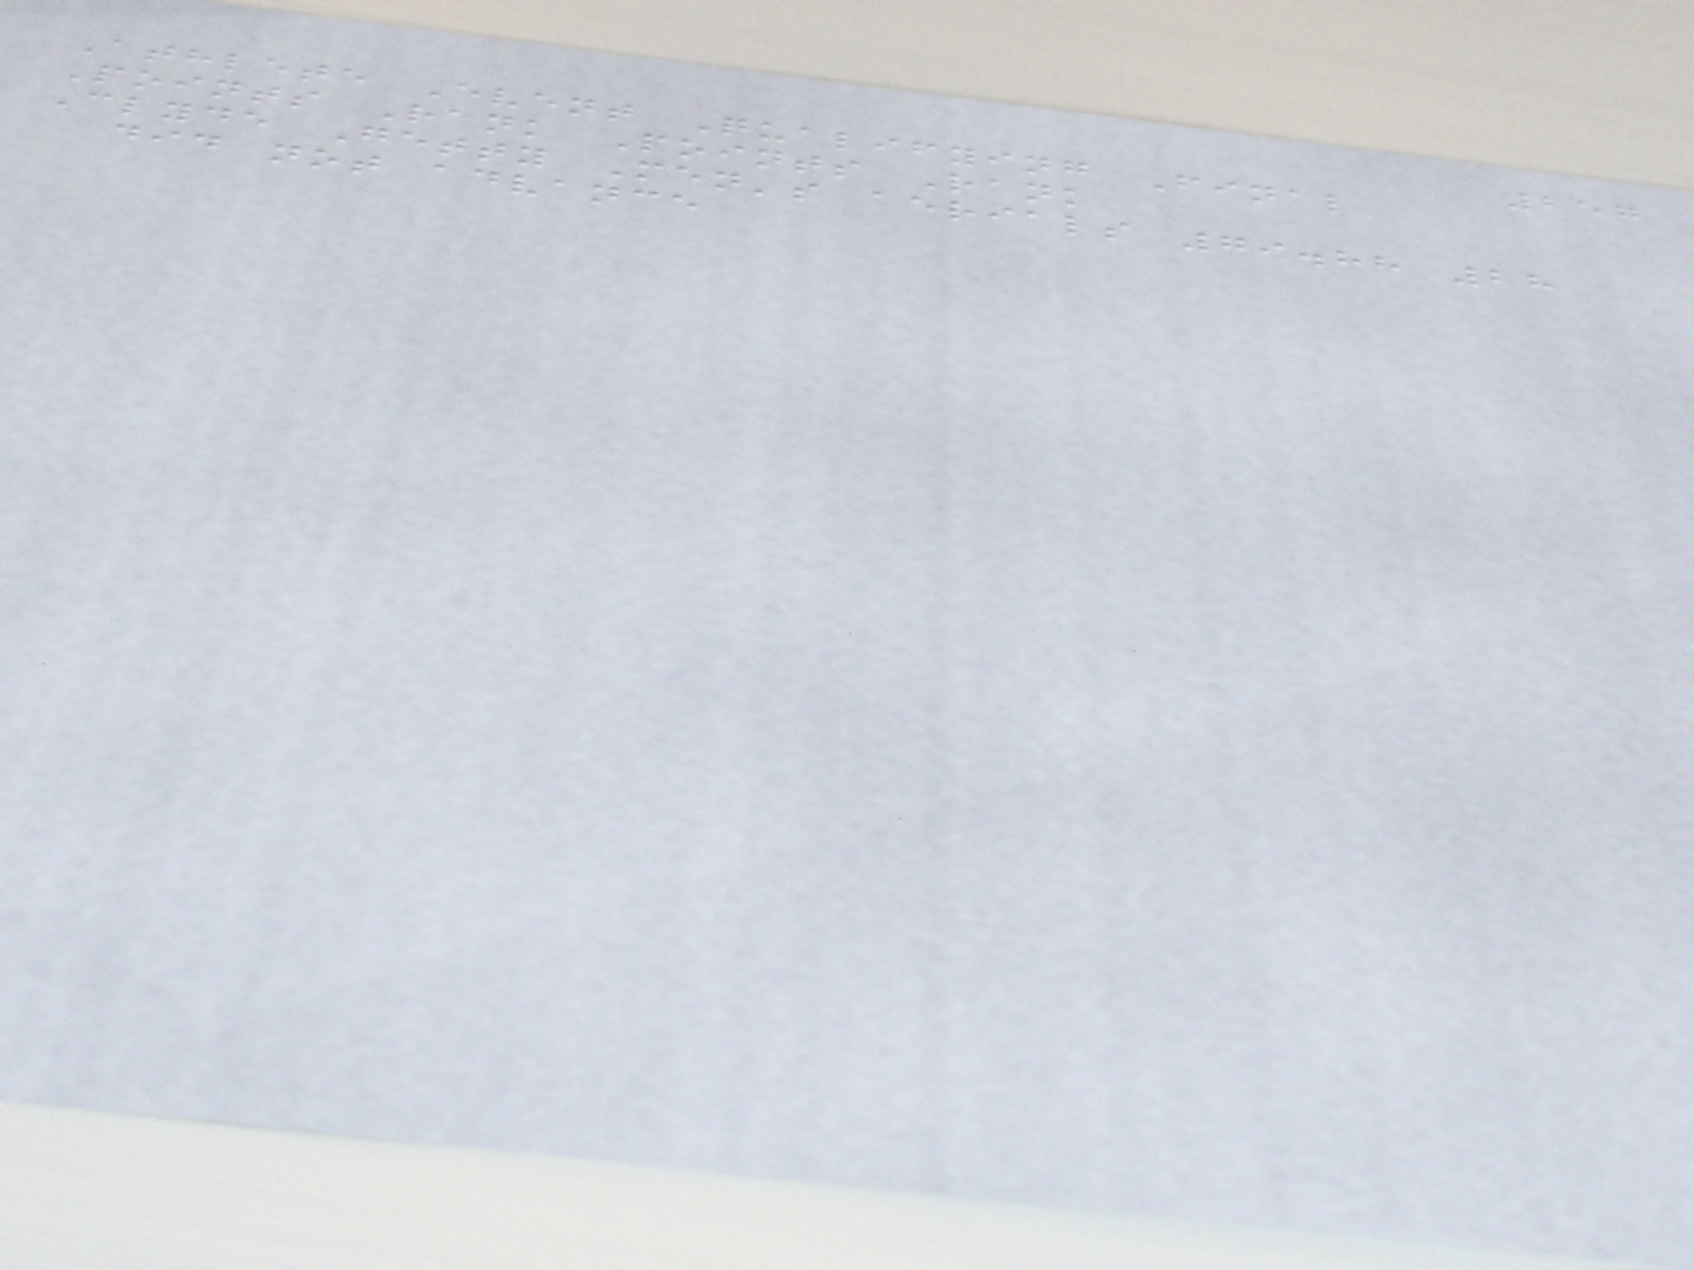257
Athlete Event Qualifying Final
Points Rank Points Rank
Clyde Getty Men's aerials 79.88 28
did not advance
